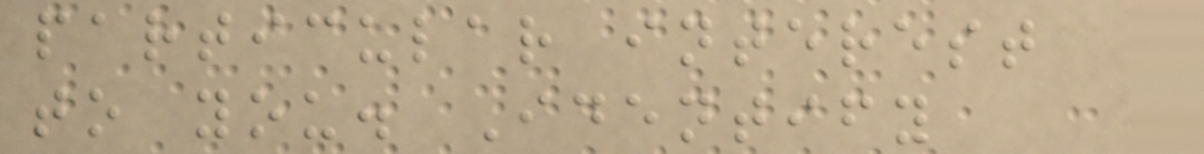particular interest
to you. Identify
